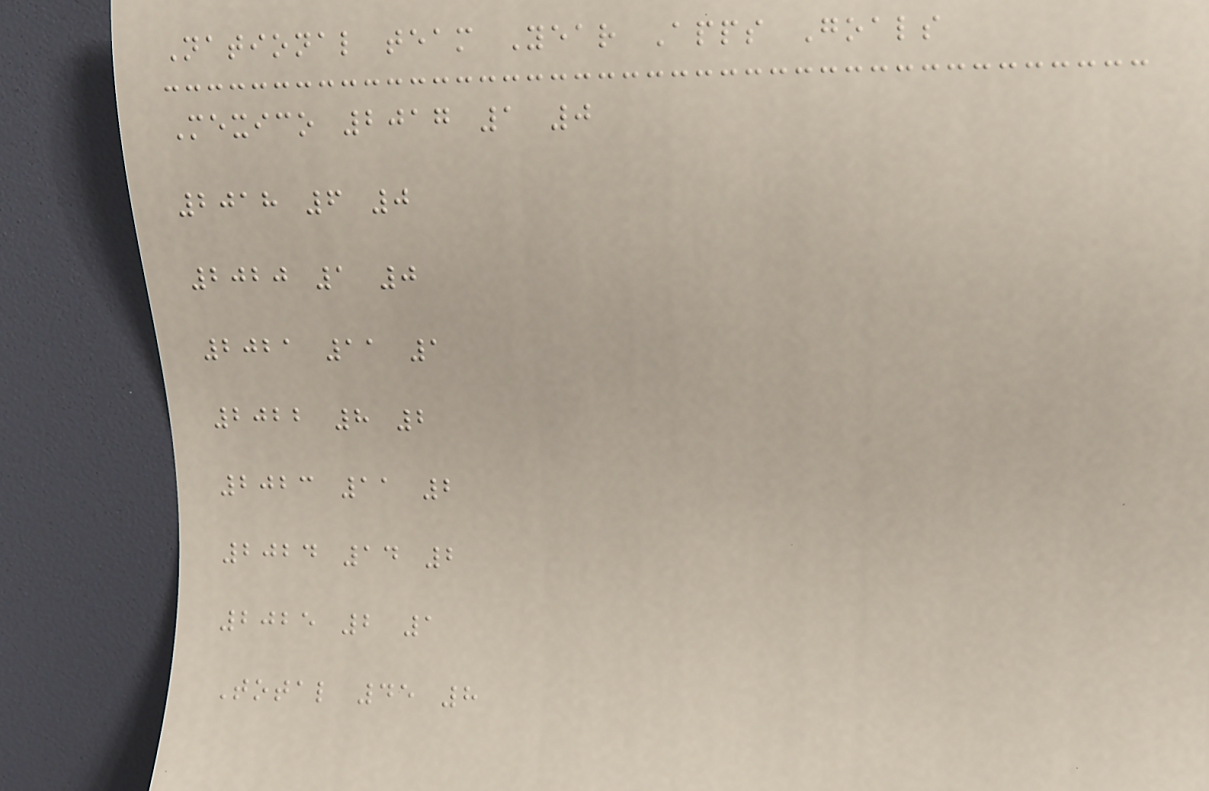National team Year Apps Goals
Mexico 2017 1 0
2018 6 0
2020 1 0
2021 11 1
2022 8 2
2023 11 2
2024 14 2
2025 2 1
Total 45 8
